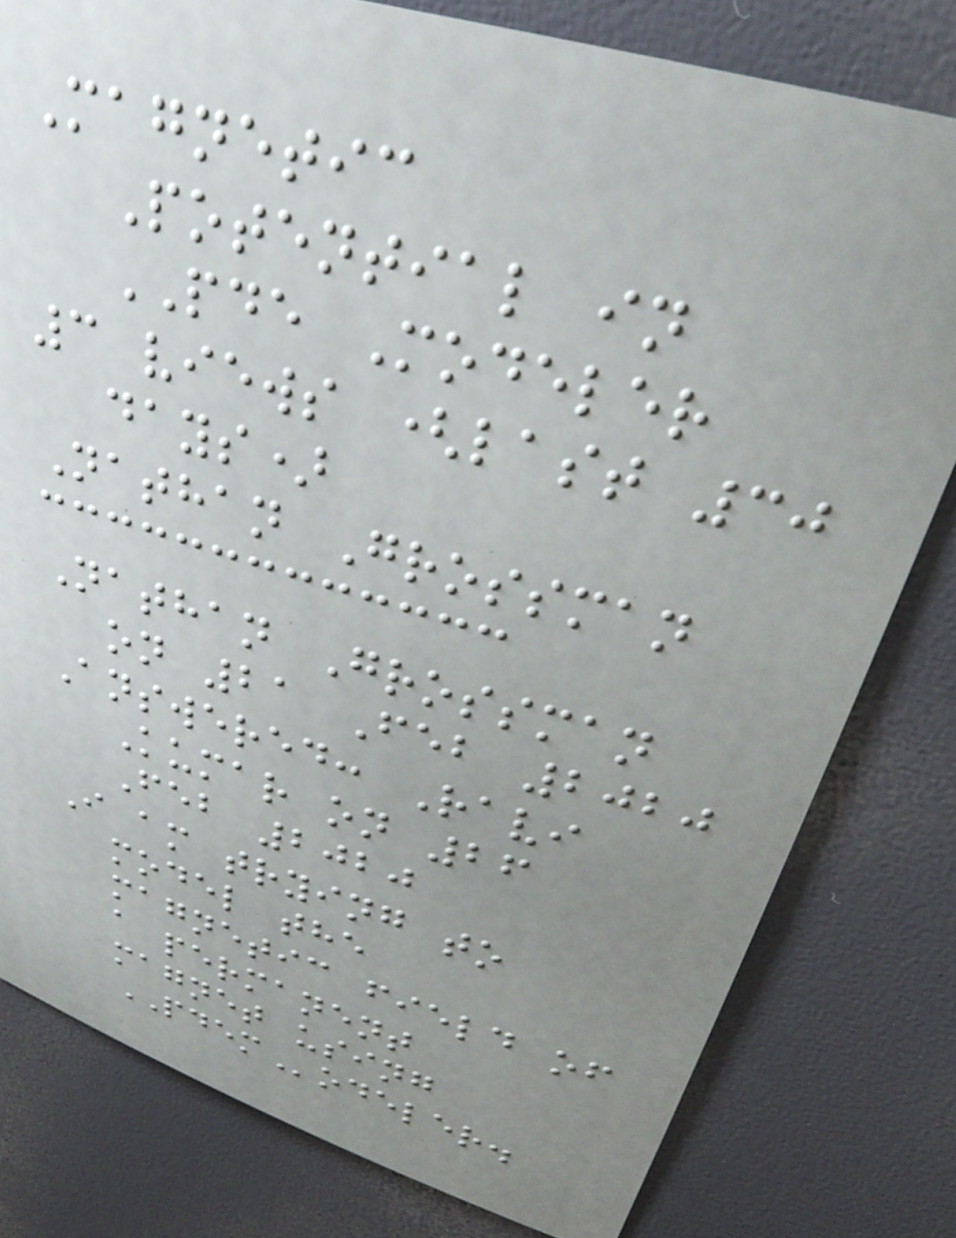Magnetic
Potential in
PDE Modeler
3 views (last 30
days)
Nathan Grossman
Nathan Grossman
on 21 Feb 2020
Answered: Ravi
Kumar on 26
Feb 2020
I am trying to
model the
magnetic field of
a permanent
magnet using
PDEModeler.
